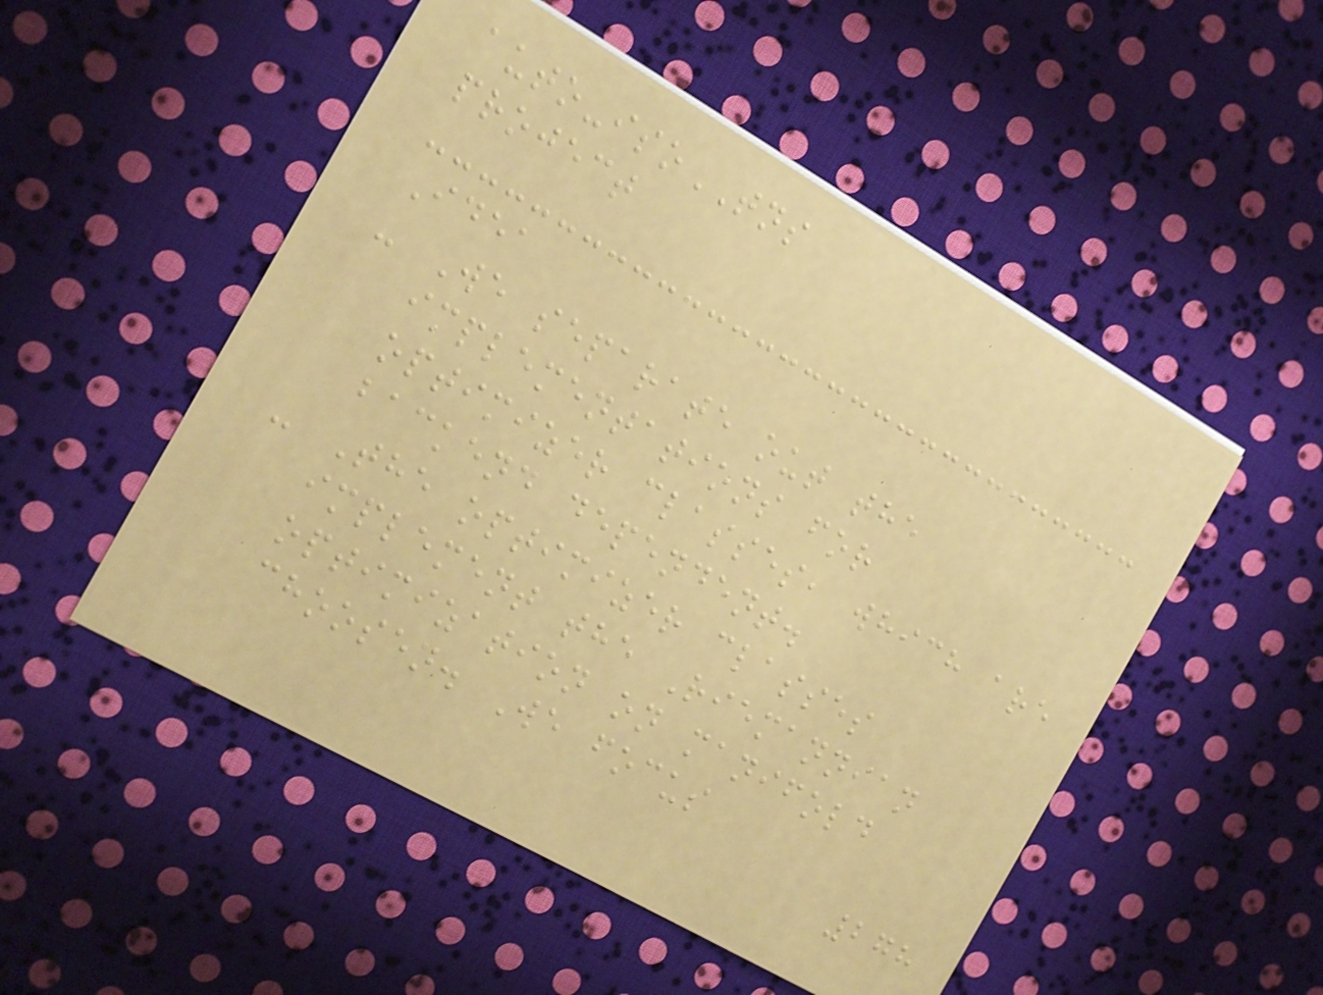auto-isoTNS
project
Idea
- We separate out the
implementations for
optimizer classes, which are
backend dependent.
- The optimizer classes
implement the Riemannian
optimization on manifold
choosen. We focus
278
